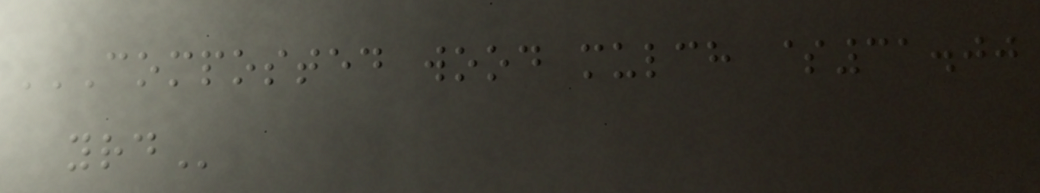COMPOSTED WOOD MULCH $31.00
YRD
